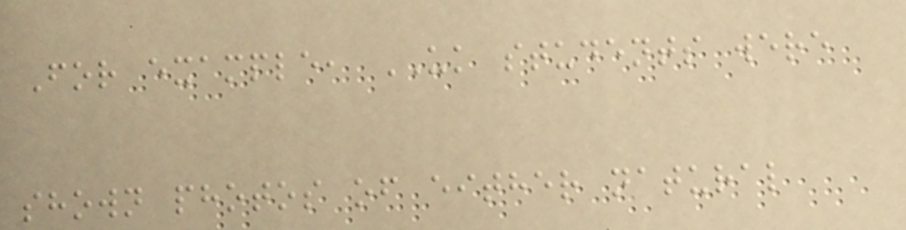For example, UK students were
shown photos of either natural
